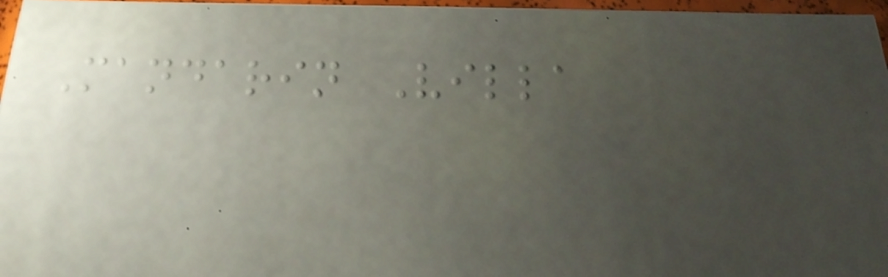Mandarin Villa
